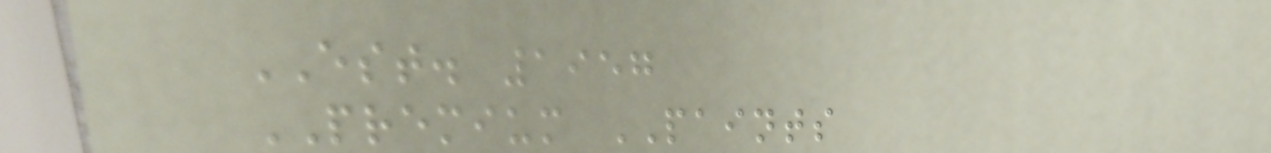EST. 1957
PREMIUM PAINTS
